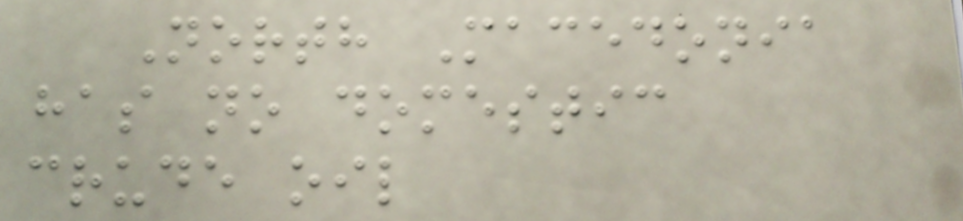North Macedonia
has no domestic
crude oil
